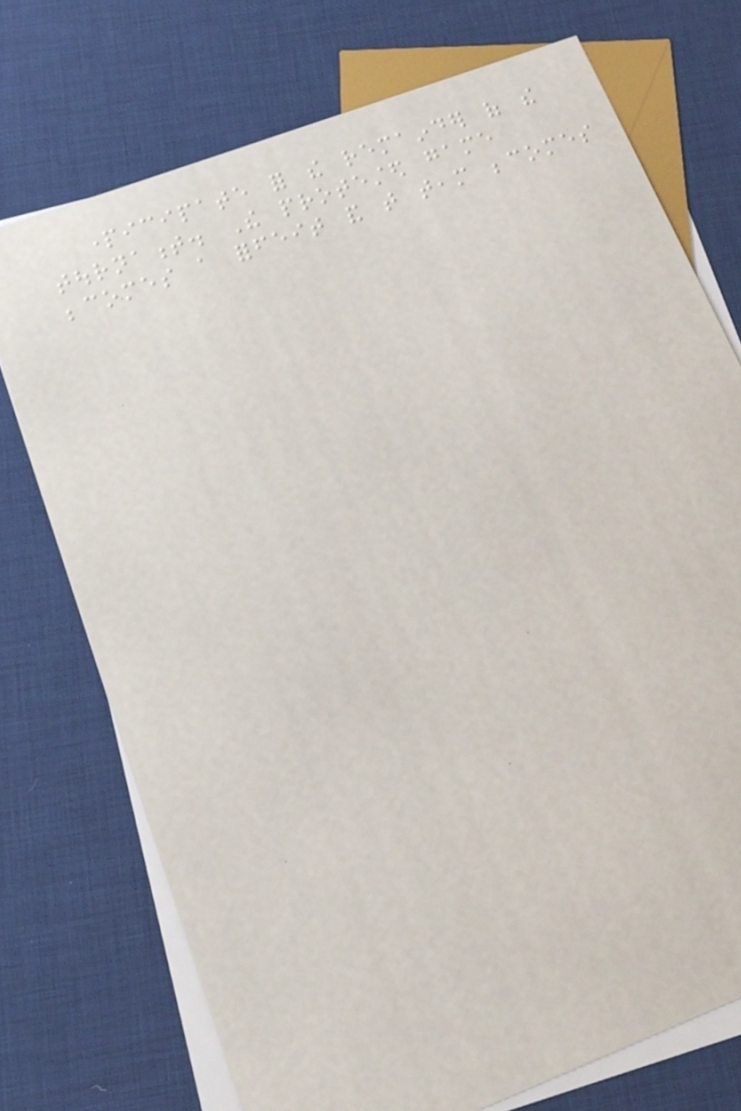participate for the remainder of the
tournament. The protested game
becomes a forfeit and that team becomes
